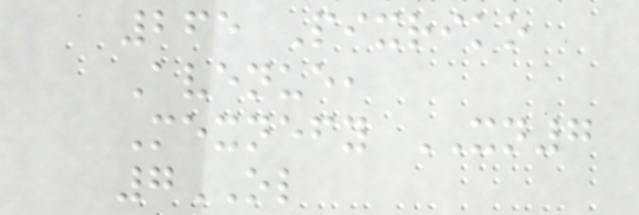265 Pixriko
Avenue,
Mexnefy XN7
7OL
